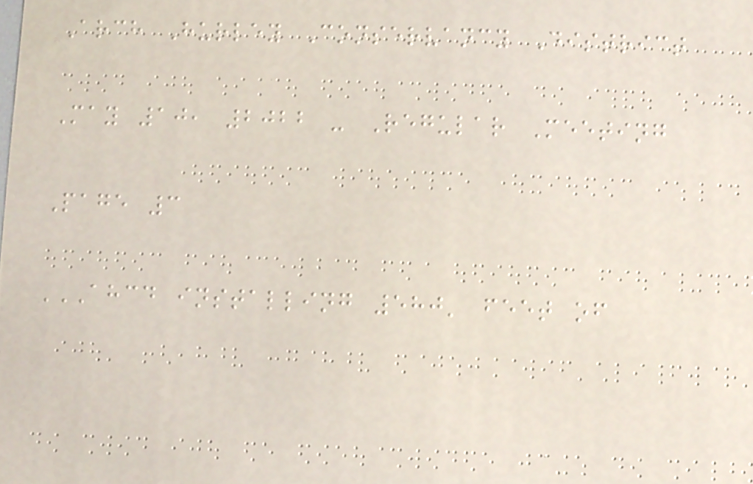Arch Hurley Conservancy District
May 10, 2022 - Regular Meeting
Page 3
AHCD INSTALLING 580' FEET OF
